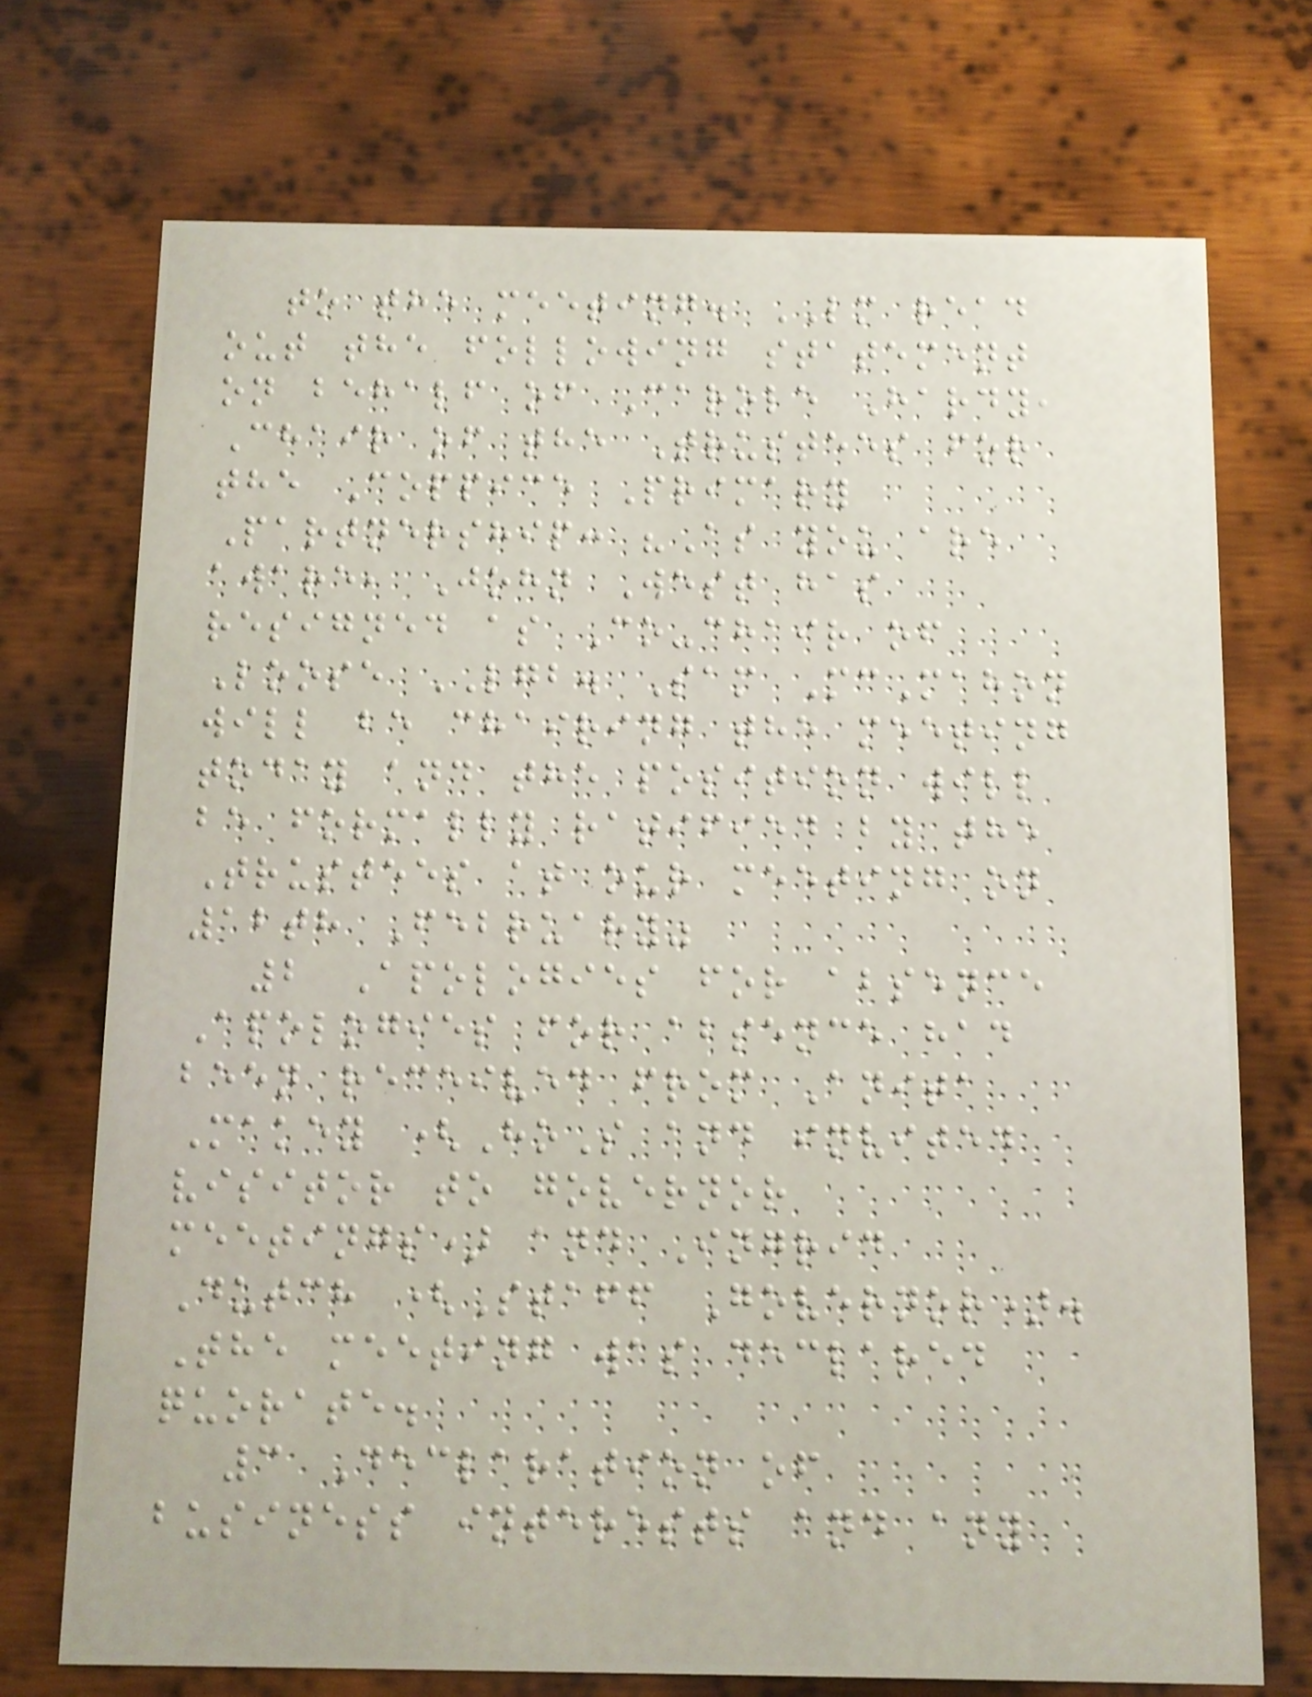to the meeting. LM read
out the following statement
on behalf of Carole Hardy,
Chair of the Trustees for
the Coppice Primary
Partnership: "As you are
aware, John West has
resigned as Co-chair of
Loose LGB. Sam McMahon
will be chairing the meeting
today and the position will
be formally ratified by the
Trustees at our meeting on
12th February"
2 Apologies for absence
Apologies for absence had
been received from Anita
Makey (HoS and invited
visitor to governor
meetings) and Ingrid
Dutch (Staff Governor).
The meeting was declared
quorate.
3 Declaration of
business interests and any
